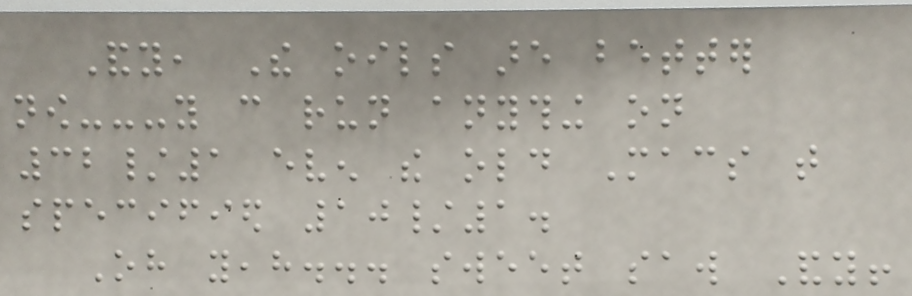Andy, The oils are better
now---you can run anything on
32/1 even the old Macs that
specified 10/1.
Oh yeah... sweet saw Andy!
